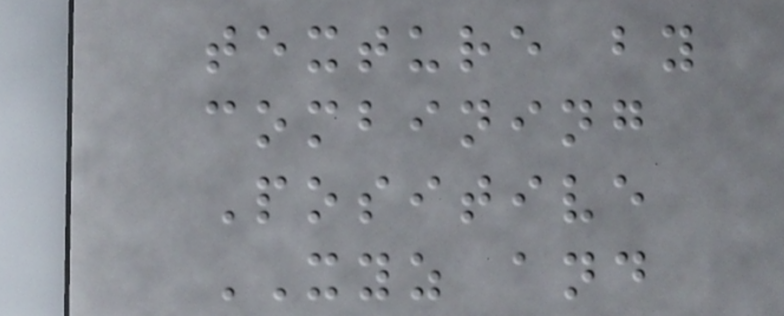texture by
combining
Positive
XYZ and
